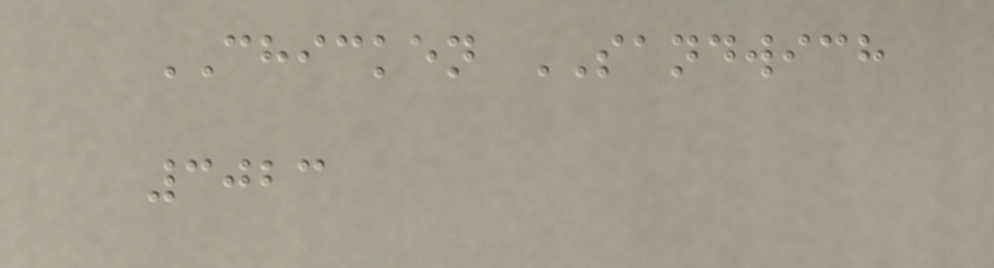CHICKEN SANDWICH
3023
